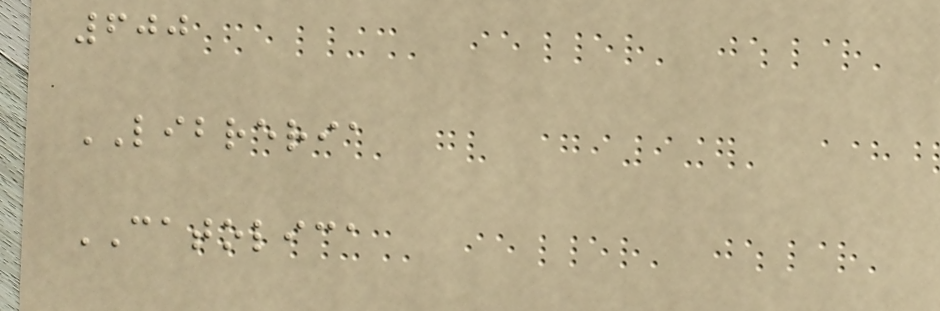600
LIBRERIA
CATOLICA
